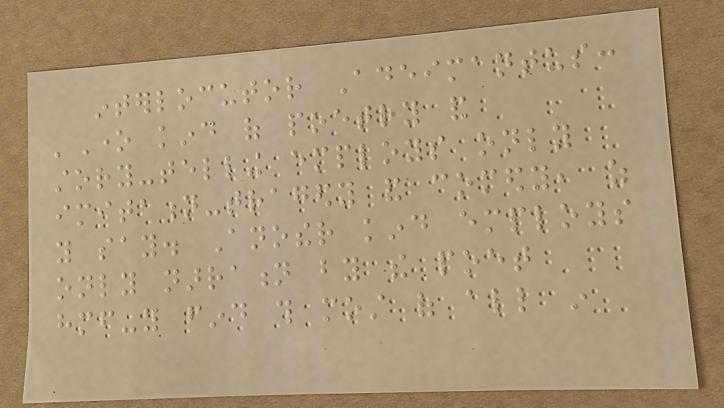interlocutor Adeimantus:
'One kind of poetry and
story-telling employs only
imitation-tragedy and comedy, as
you say. Another kind employs
only narration by the poet
himself-you find this most of all in
